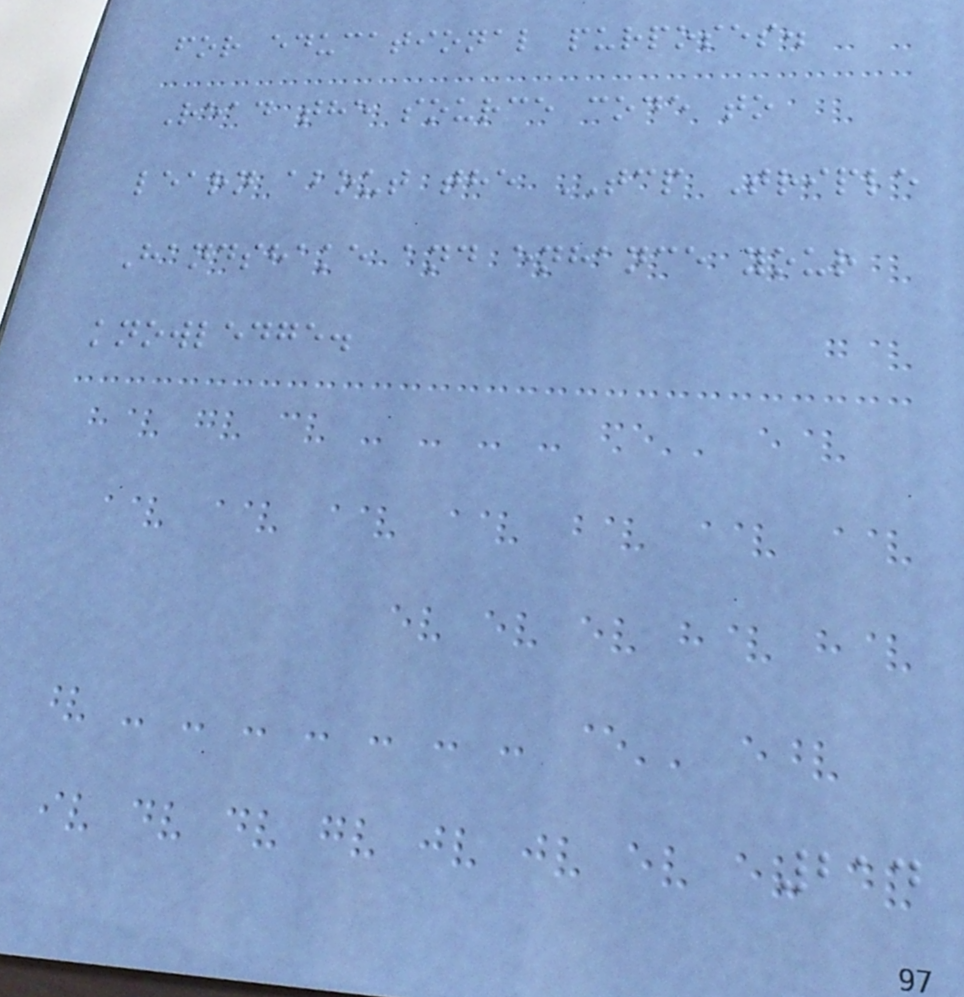for educational purposes.
Read the source code to
learn about the TCP Triple
Handshake and enhance your
knowledge.
214
